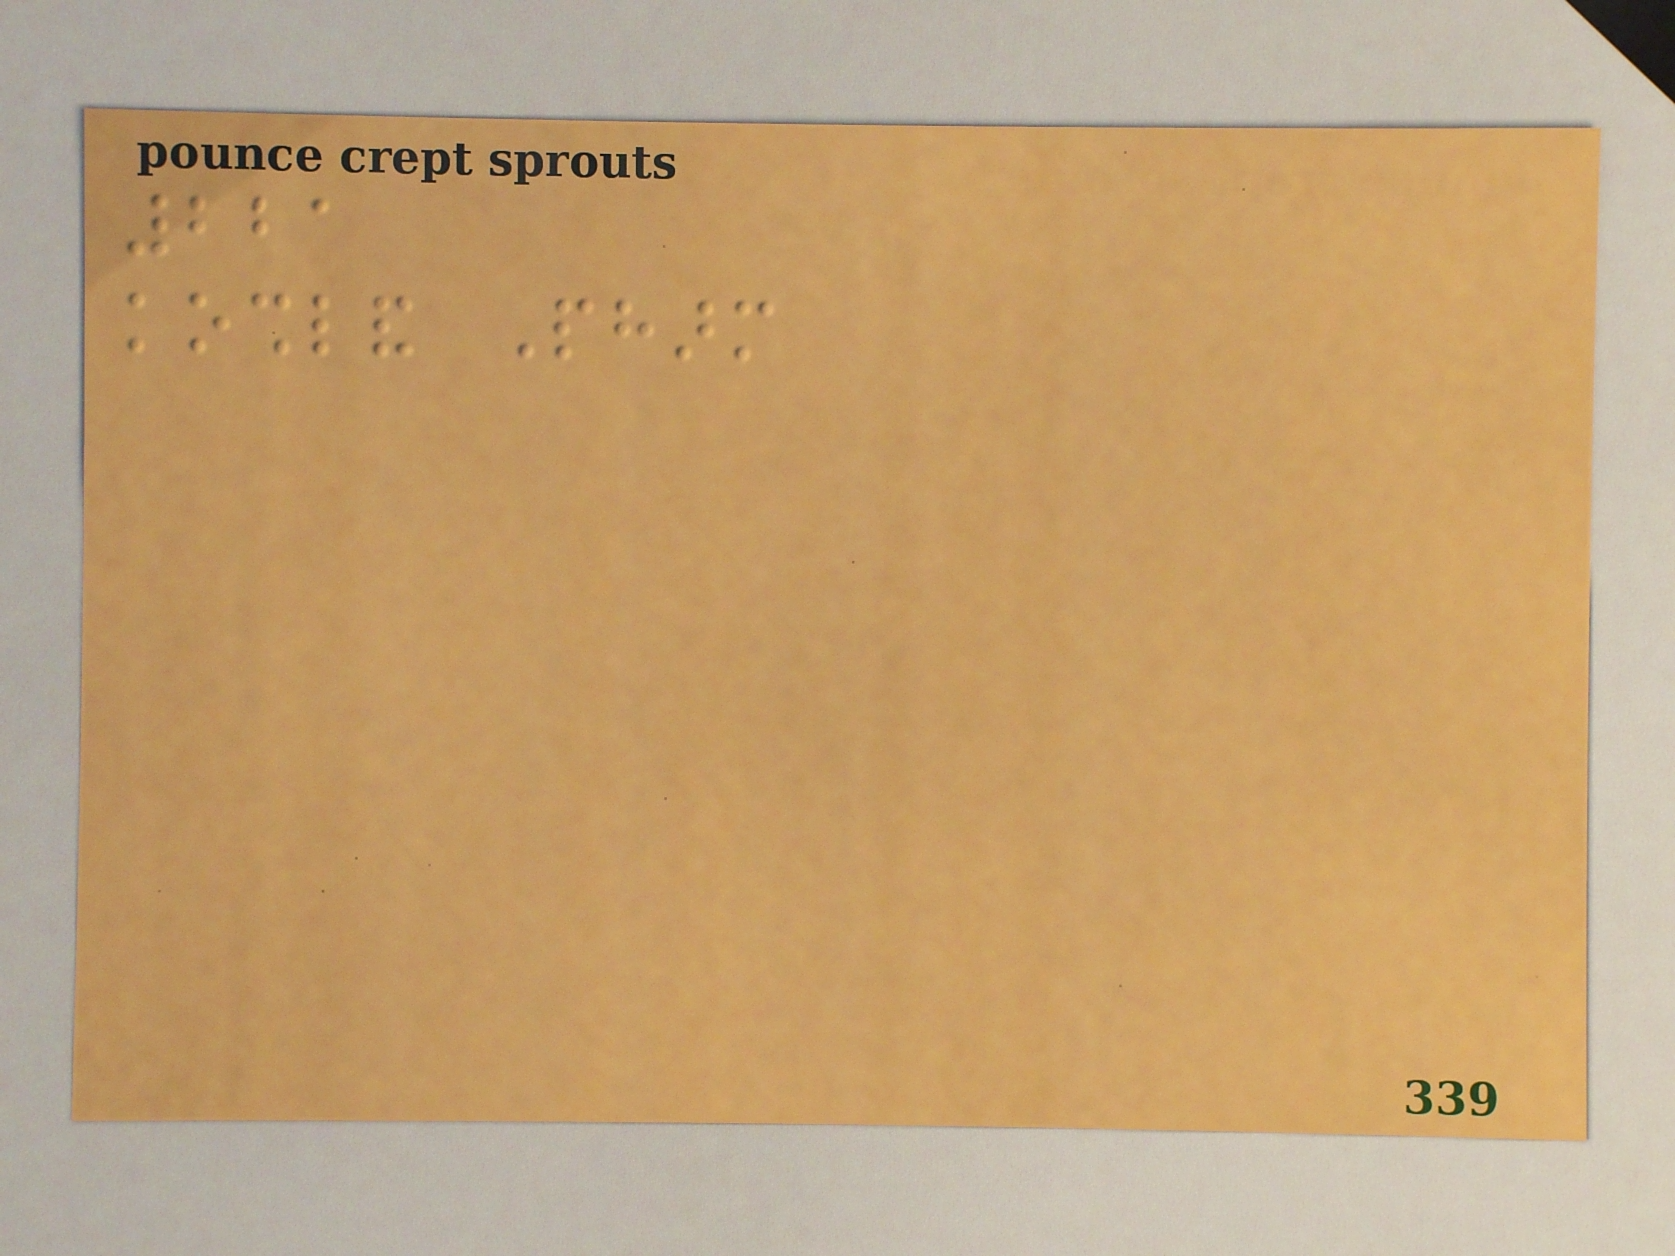221
koshland Pharm
